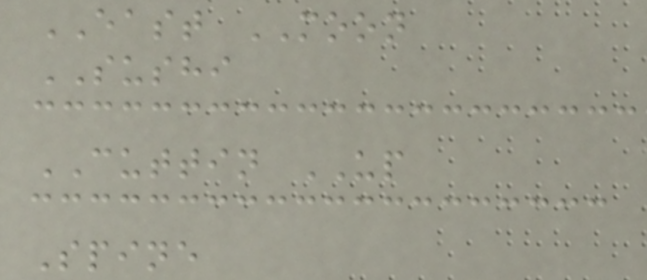EAST MOON
SUSHI
CUTTIN UP
Spine
